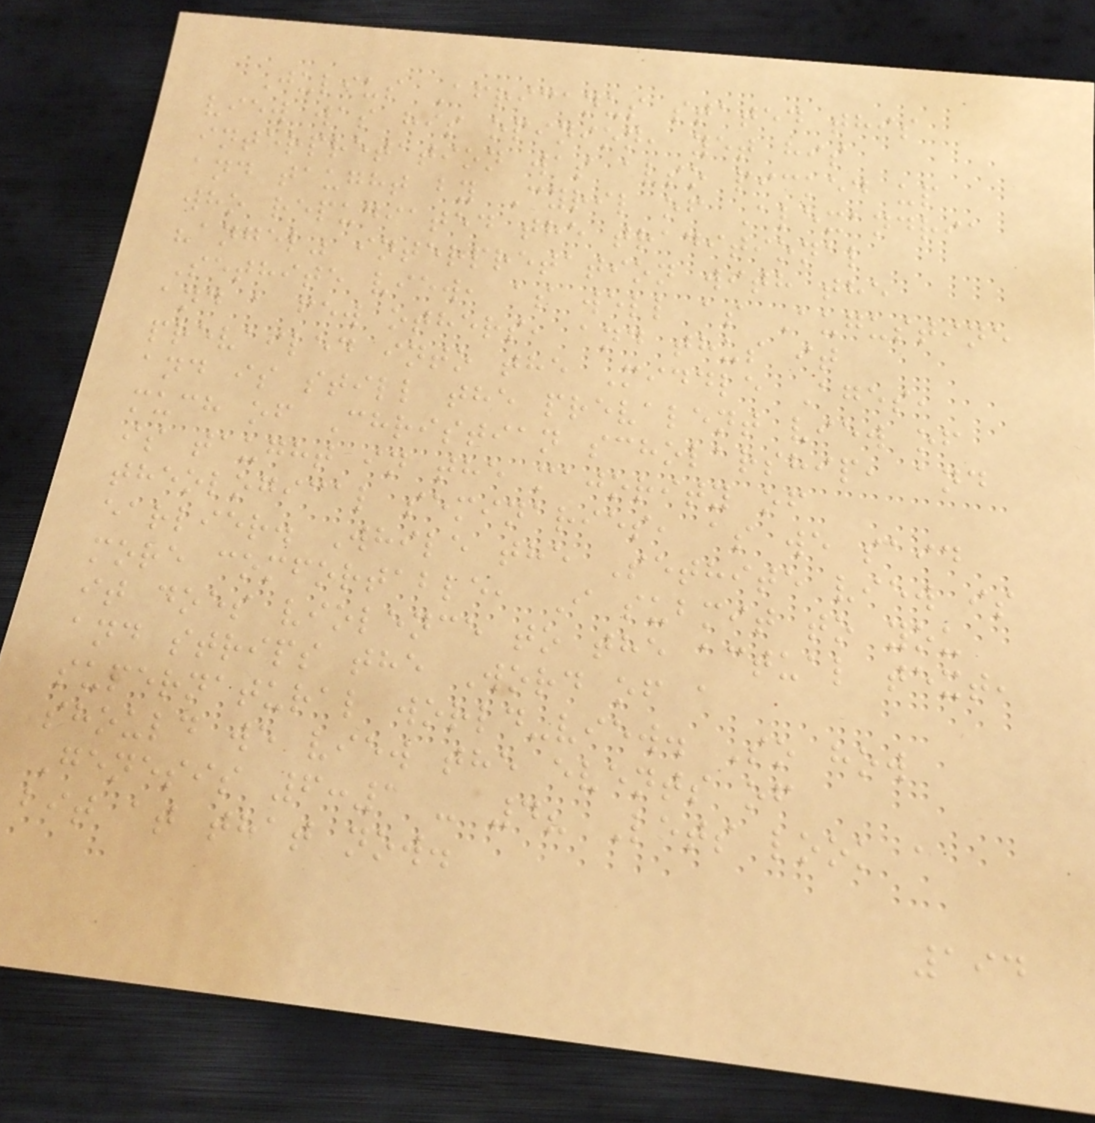Julius Africanus stated this
view was his opinion, yet his
interpretation was also picked up
and taught by Cyril of Alexandria
who repudiated the traditional
"angel" interpretation with the
Sethite view, as well as Augustine
and a few others, and thus it
prevailed into the Middle Ages,
and is still the prevalent view of
much of Christian scholarship, and
is taught in the majority of
theological seminaries, as we said
earlier. While the Sethite view is
more comfortable, I submit to you
it does violence to the actual text,
and strips the Word of a
supernatural world-view. So how
should we view the events of
Genesis 6:1 - 4? Lets look a
bit at that now.
194
